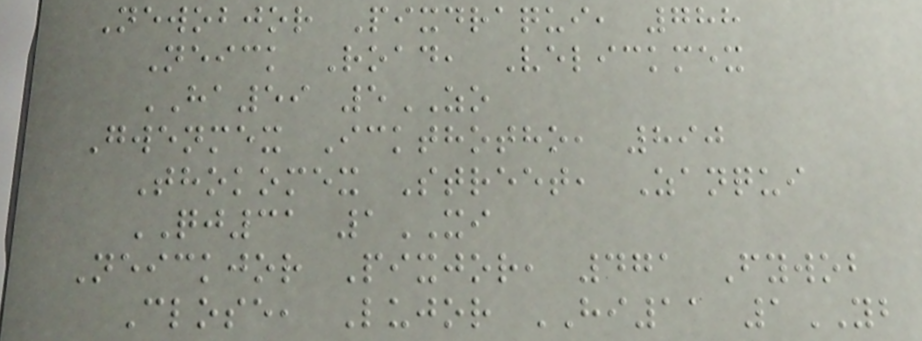Newobjor Pixdraqui, 788
Neick Road, Velickmex
HA59 5ZO
Gwenmex Ickthotho, 890
Thokomex Street, Zanqui
QJ31 1XI
Neickjor Pixjor, 471 Fywob
Close, Lujor HI11 1YB
